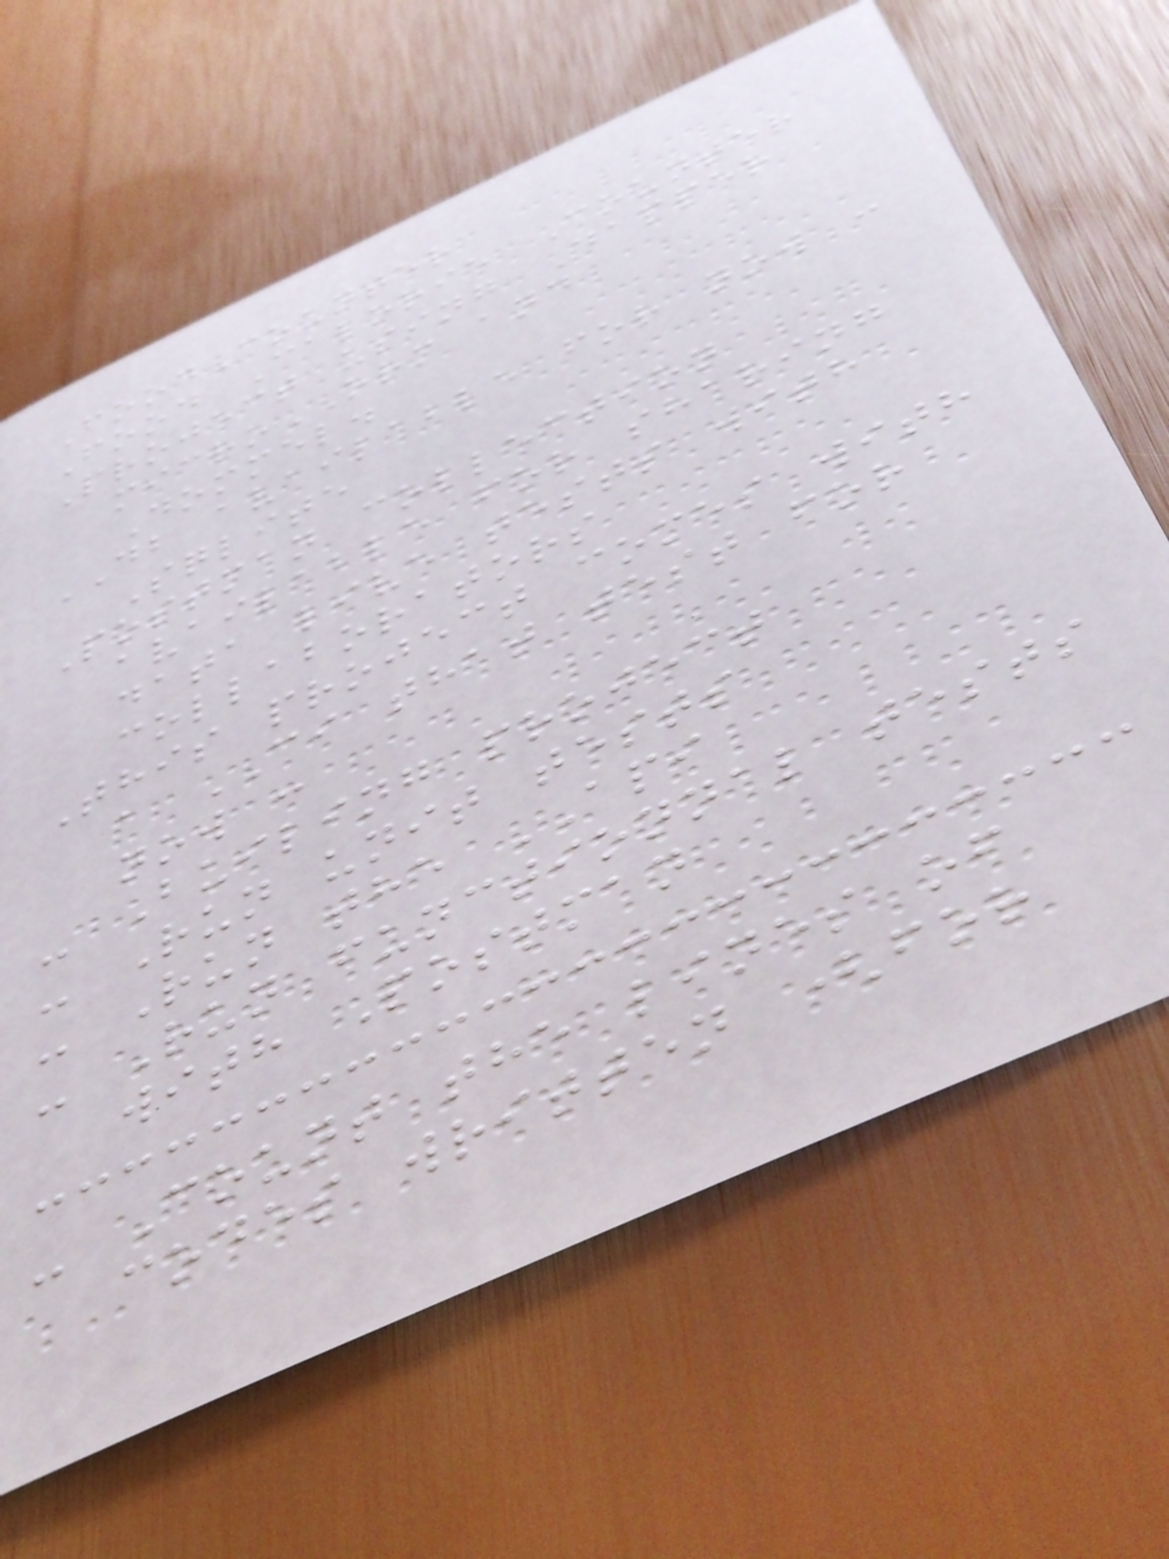FoodCounter
Food Calorie Counter
Project using Dapper
microORM and
Dommel.
DB available for now :
Sqlite
Postman collection
available for sharing
data live tests with
collaborators
This project comes with
a CI that test for
now :
- Builing project
- Run unit tests
- Run the API
- Run functionnal tests
with Postman
- Count the lines of
codes written (for
